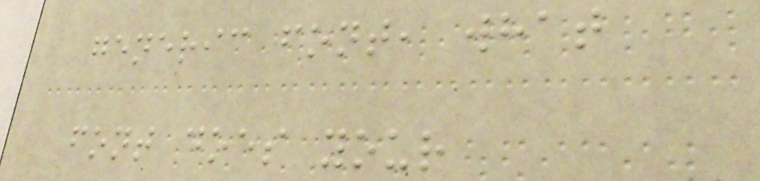generic font, what
font does your
